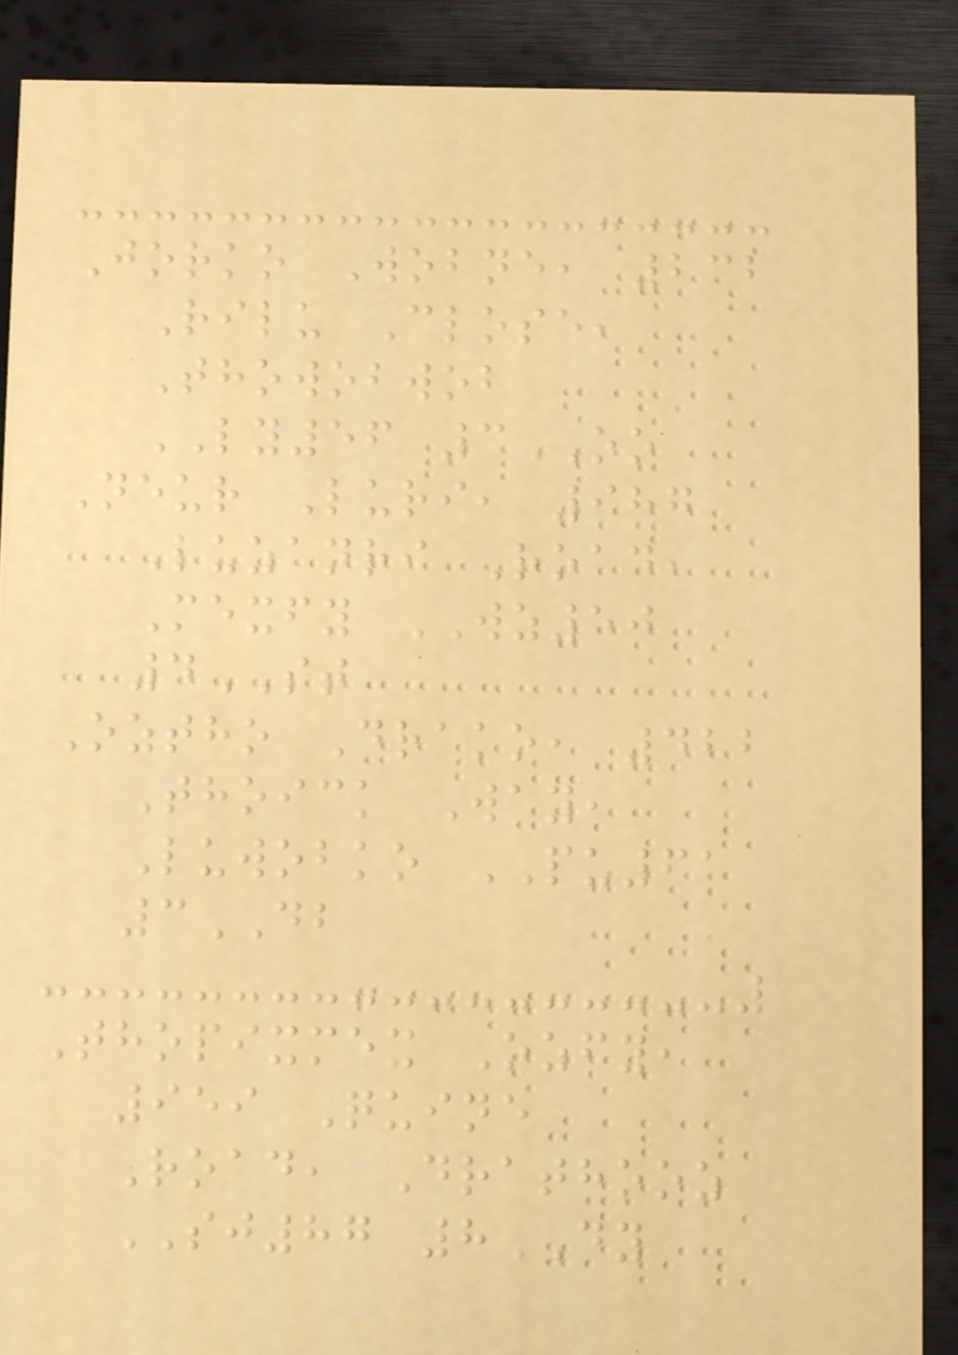Jorko Wobne, 232
Rilu Close,
Thowobwob
LY56 3OO
Neur Luri, 987
Luzanri Road,
Mexfy WZ50
4ST
Oztho Drako, 422
Thoick Way,
Luwobko PU61
3DB
Thopixmex Ozfy,
959 Quine
Road, Drathooz
SJ87 8DY
